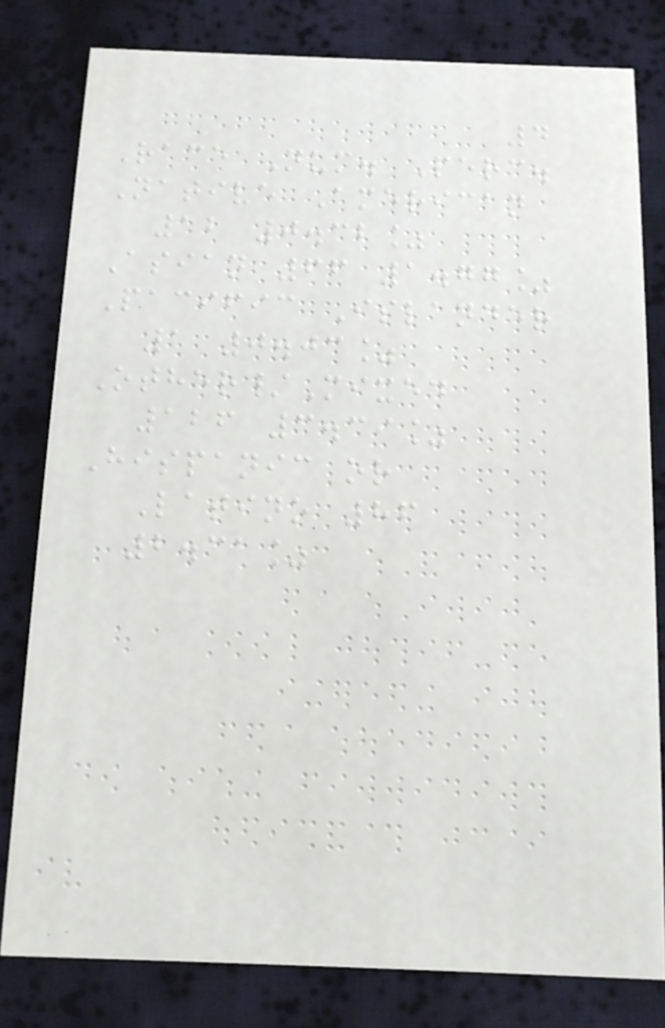4
Race Num. Perc.
Native American
12 0.32%
Asian 66 1.77%
Pacific Islander
1 0.03%
Other/Mixed
126 3.39%
Hispanic or
Latino 86
2.31%
